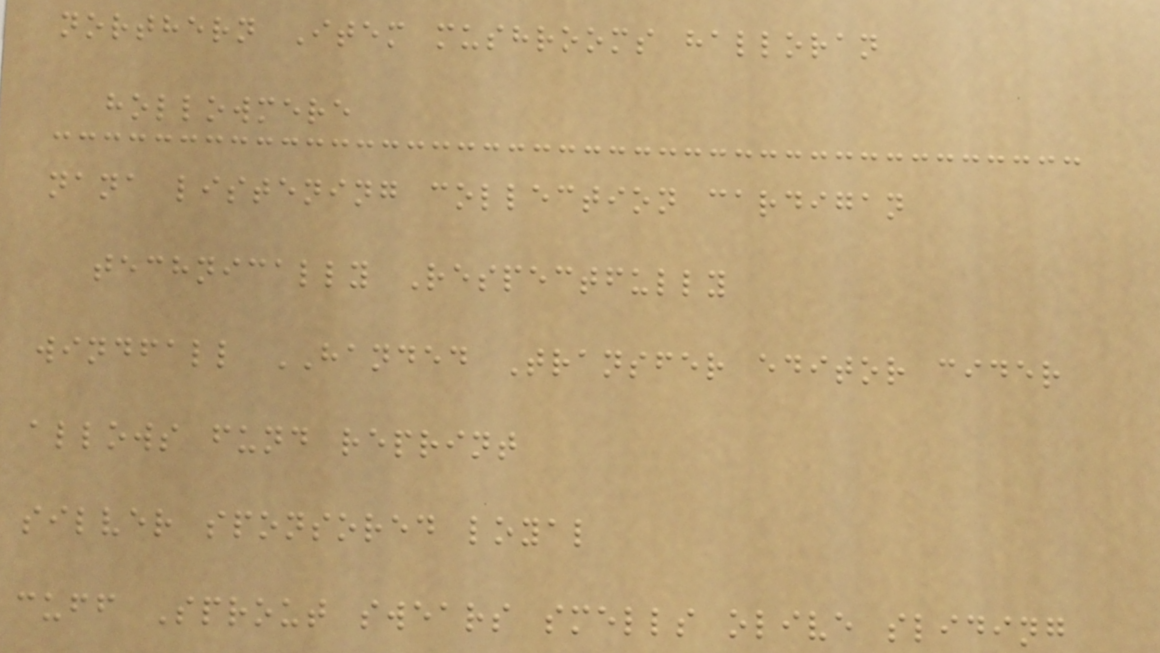northern Item mushrooms halloran
hollowmere
nana listening collection cardigan
technically Respectfully
windfall HANDED Transfer editor cider
allows fund reprint
silver sponsored loyal
cuff Sprout swears smells olive sliding
